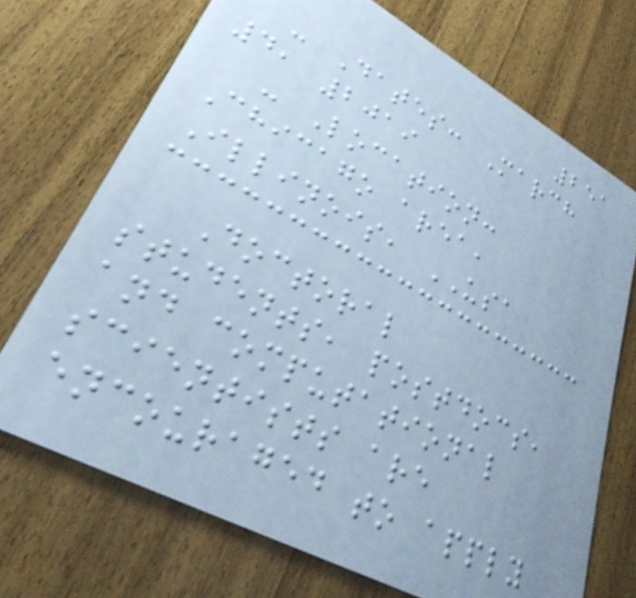251
- Dates: March
4, 2019
- Location:
Chicago area,
Illinois, USA
Doctoral
students, postdocs,
and computational
scientists are
encouraged to apply
